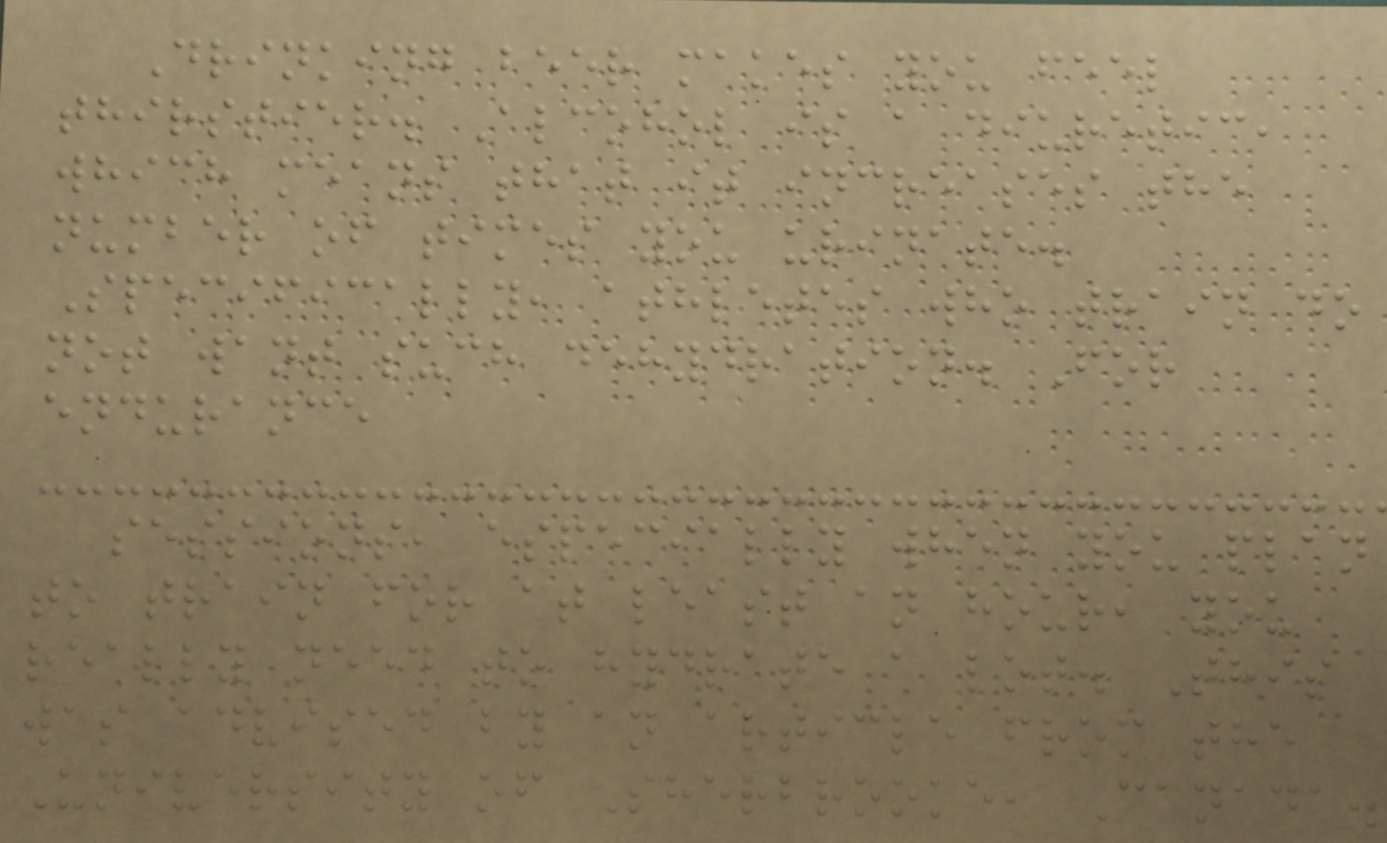Drinking beer makes you feel
thirstier. Alcohol is a diuretic,
which means that it increases the
number of times you urinate.
Specifically, athletes who train do
not want such dehydration. For
endurance
sessions, especially when you plan
to train for at least an hour, you
really need to hydrate a lot. This
was advised by an article from the
University of Sherbrooke, Canada.
